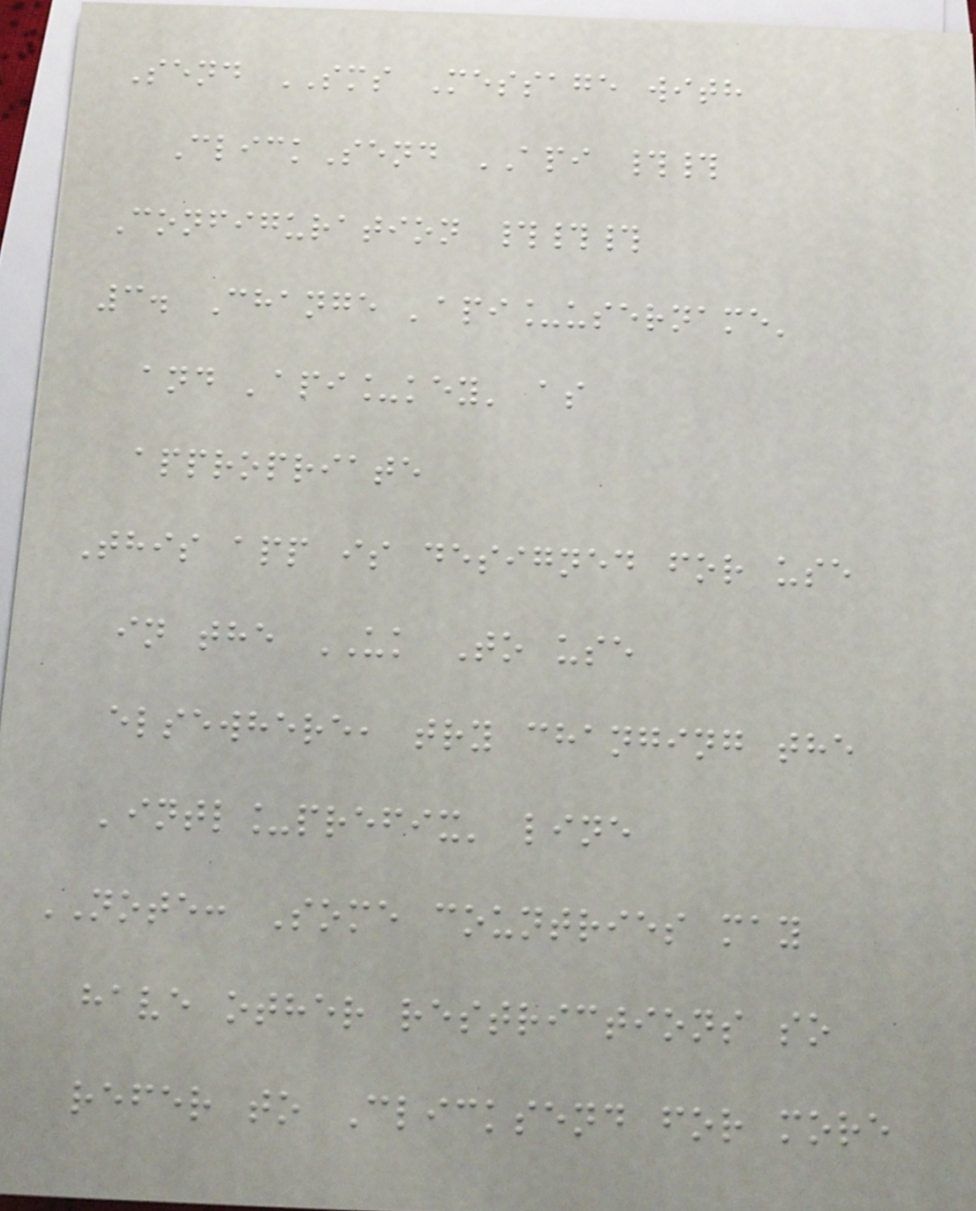Send SMS Message with
ClickSend API ##
Configuration ###
3. Change 'api_username'
and 'api_key' as
appropriate
This app is designed for use
in the UK To use
elsewhere, try changing the
'intl_prefix' line
NOTE: Some countries may
have other restrictions so
refer to Clicksend for more
